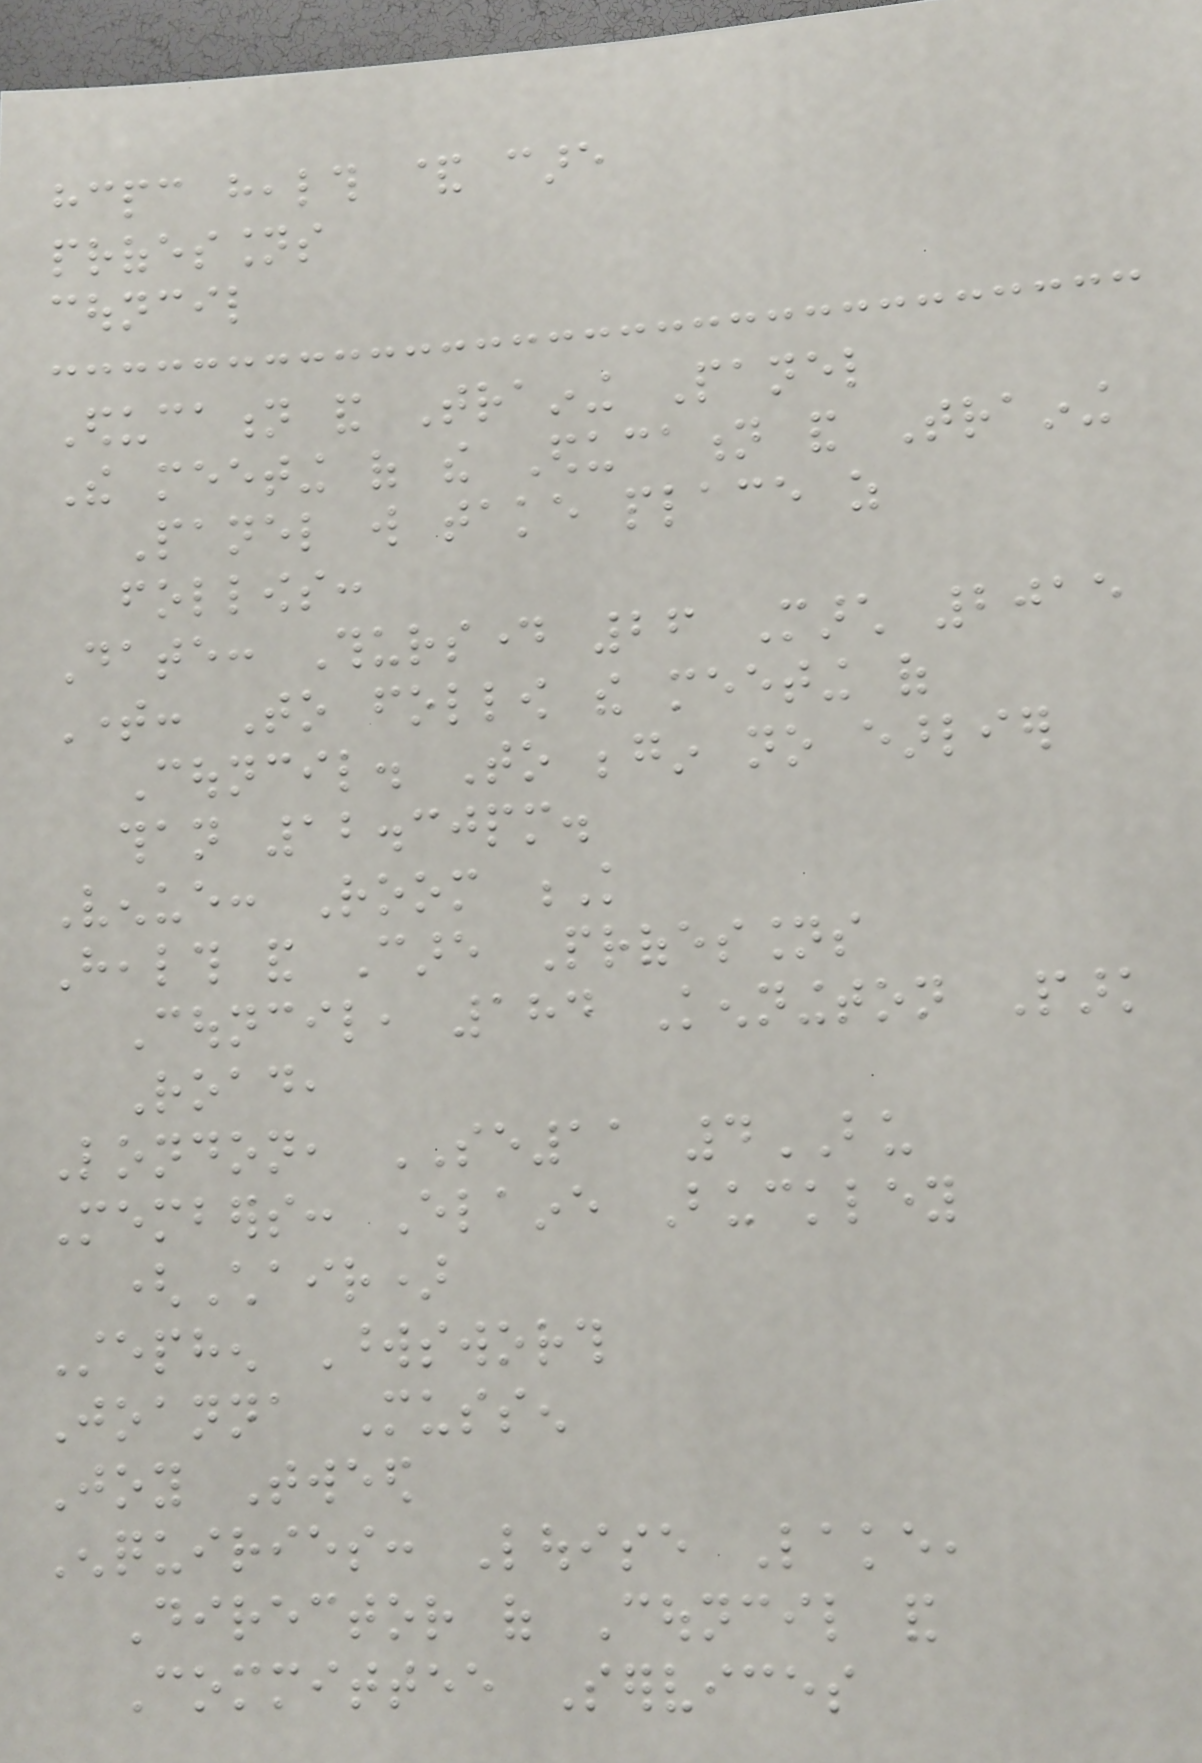hcpc health & care
professions
council
Education and Training Panel
The meeting of the Education and Training
Panel will take place as
follows:
Date: Thursday 26 March 2015
Time: To follow the meeting of
Council. To begin no earlier
than 12.30pm.
Venue: Room K
Health and Care Professions
Council, 184 Kennington Park
Road,
London, SE11 4BU
Members: Elaine Buckley
(Chair)
Stephen Wordsworth
Joanna Mussen
Joy Tweed
Enquiries: Louise Lake,
Director of Council and
Committee Services
